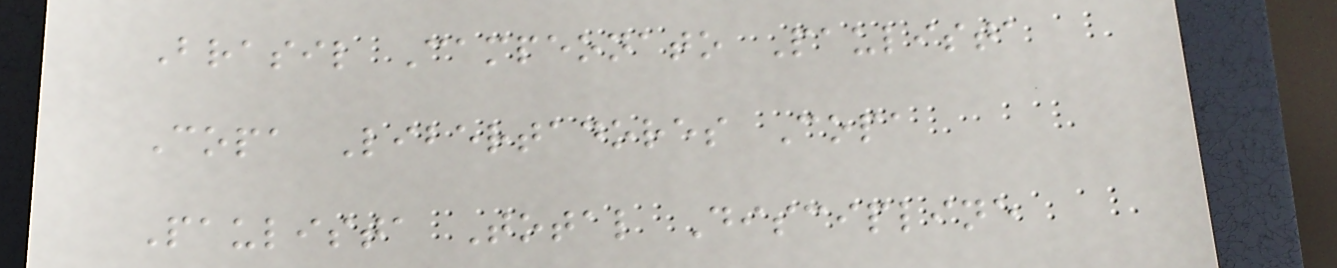Brasil Campeonato Paulista
Copa Libertadores Copa
Paulista Total Discipline
